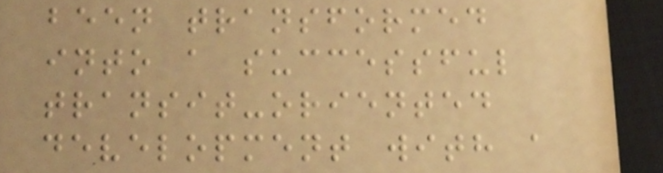been transformed
into a successful
transit-oriented
development with a
